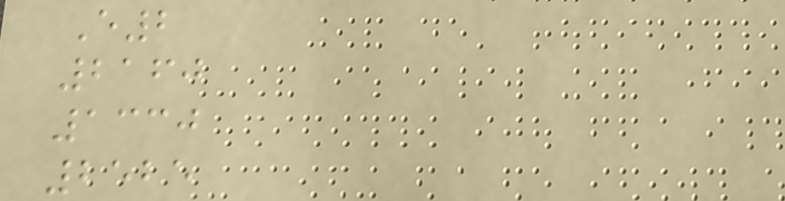E2
2160
1330
2525
